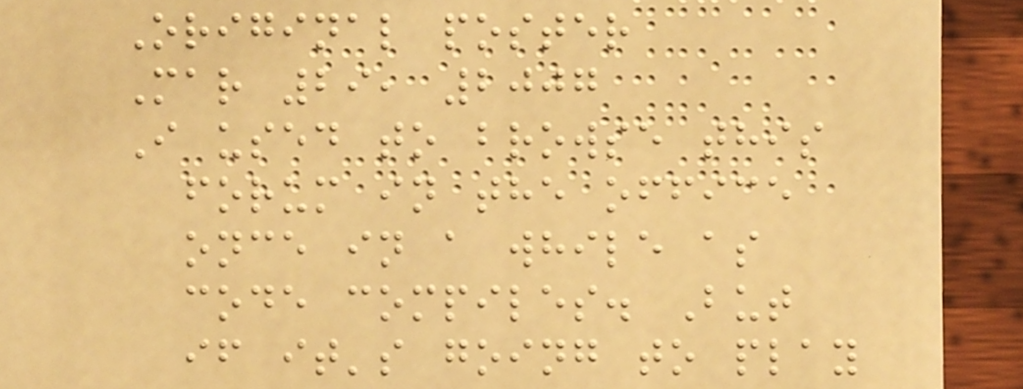Original poster
Mar 29, 2007
I used to browse this
forum in the office
once in a while as
code compiles. But
if it's going to play
